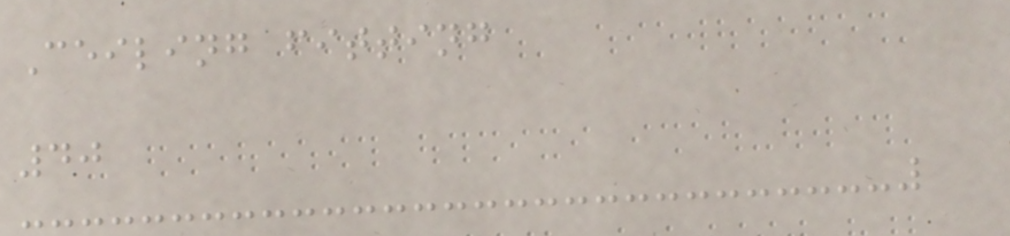Ceiling fitting
40
